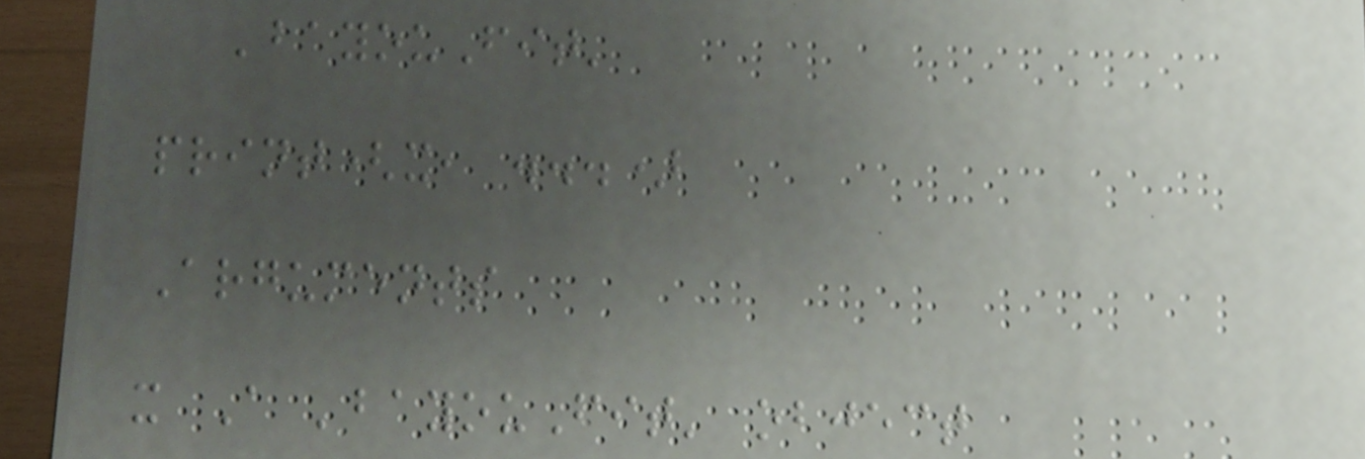'bayouFit'
print(x, ...)
Arguments
x A 'bayouFit' object
